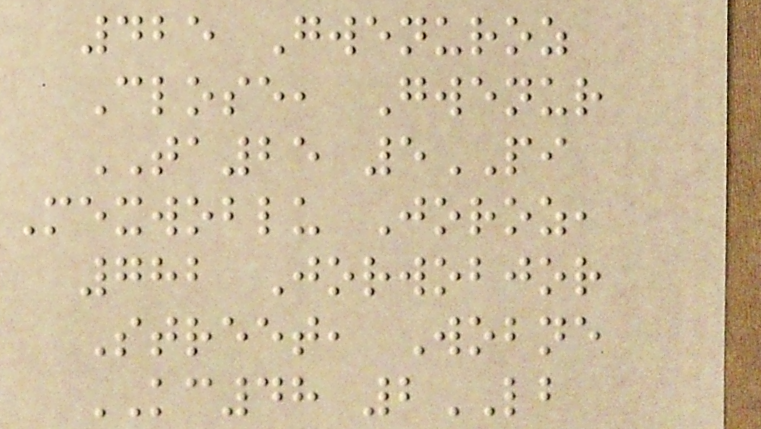425 Gwenuroz
Close, Gwenur
TA25 5PI
Mexwoblu Joroz,
782 Jorwobjor
Street, Wobne
KC48 2LB
